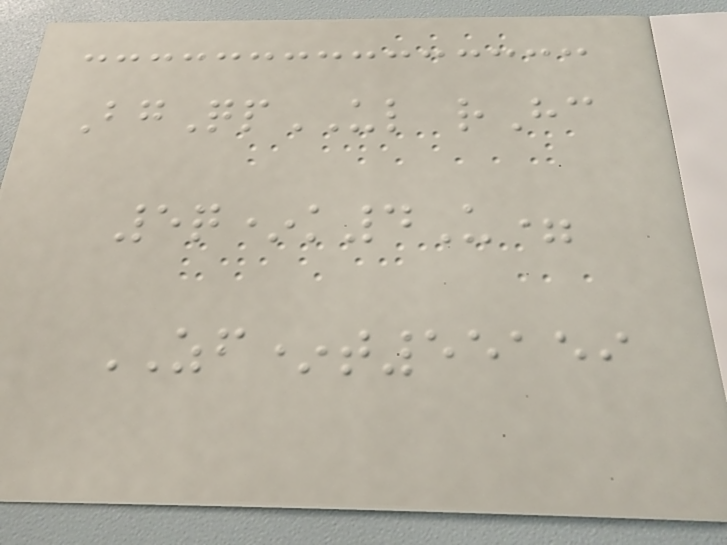BgQpUL rHc
5q*k4U=
ZF*t55159
